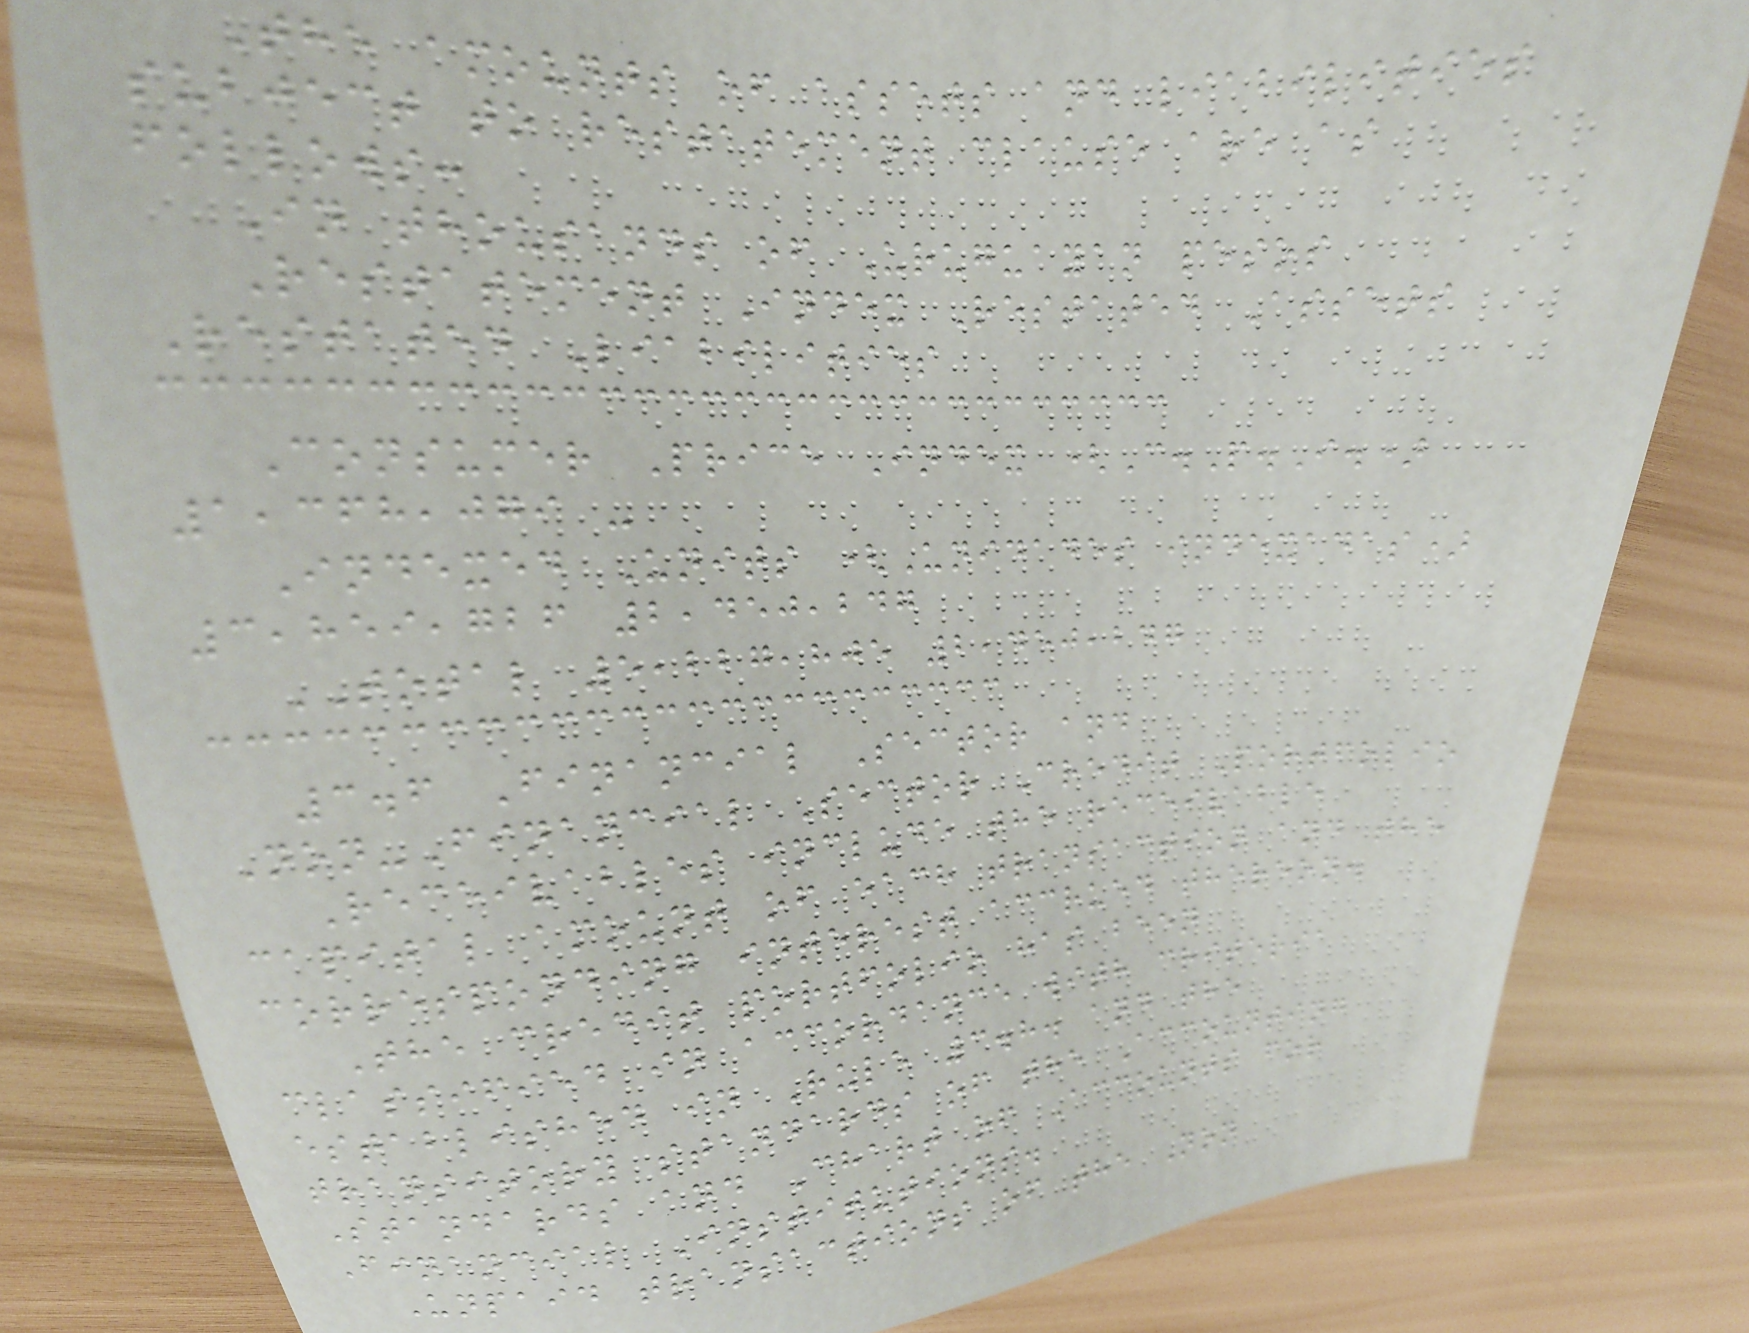The amounts of assets and liabilities
subject to restatement clause are as
follows:
In thousands of Uruguayan pesos
Restatement Index Restated Assets
Restated Liabilities
Consumer Price Index (C.P.I.)
1,368,079 -
Indexed Units (Unidades indexadas)
3,859,726 2,450,247
TOTAL 5,227,805 2,450,247
3.6 Financial Sector and
Non-Financial Sector Credit Portfolio
Receivables include the receivable
capital amount of each transaction and the
corresponding interest accrued thereon.
The credit portfolio has been
classified in accordance with criteria
established in Rule 3.8. and the
transitory standards of the Accounting
Standards and Chart of Accounts for
Financial Institutions.
Unpaid transactions of the Non
